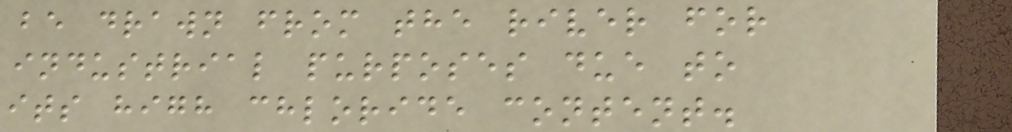be drawn from the river for
industrial purposes due to
its high chloride content.
